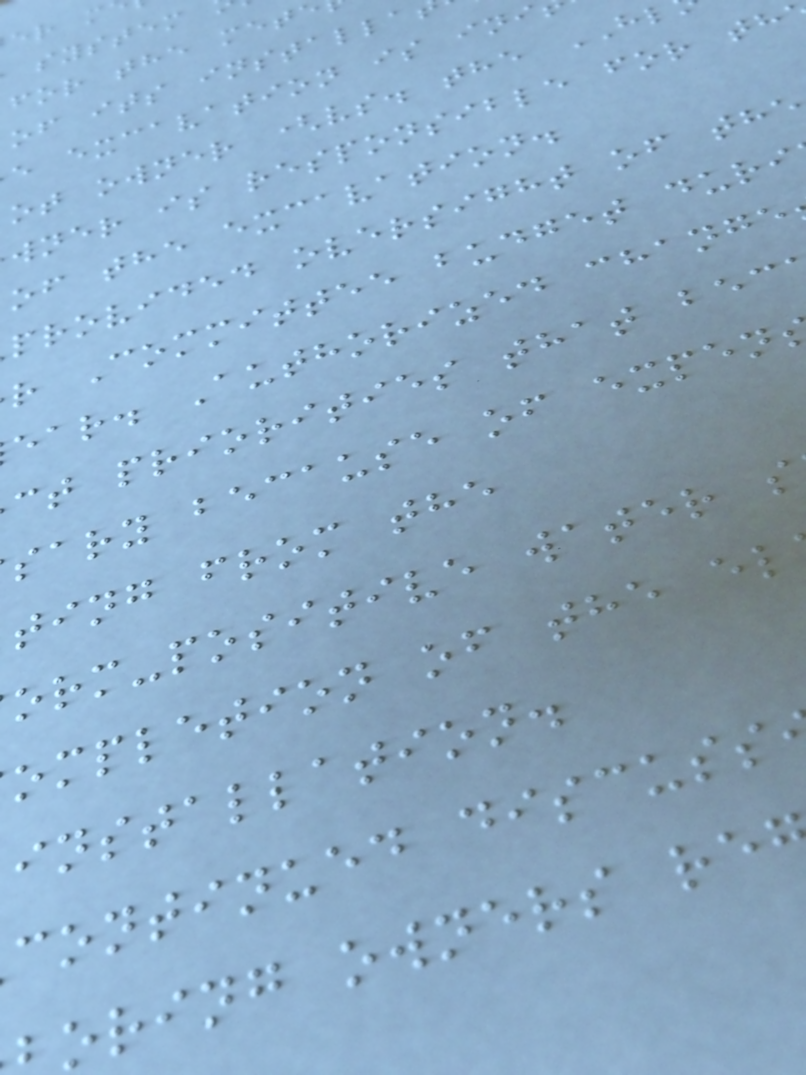for the met
of its installa
e excavation is ini
ot owner (vs. the HL
wner is responsible for th
of the excavation.
provided oversight of the
r Committee budget duri
ear. Authorized change
ct priorities that bec
sary because of expen
ting from the
orm-positive water s
ompletion of the el
installation.
continued discuss
oring owners re
